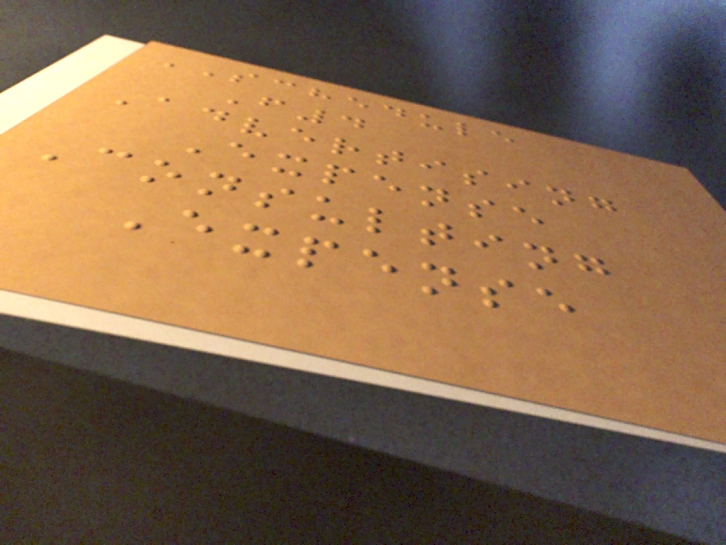SCHEDULE
F4
Advertising
Expense
Consulting
Expense
